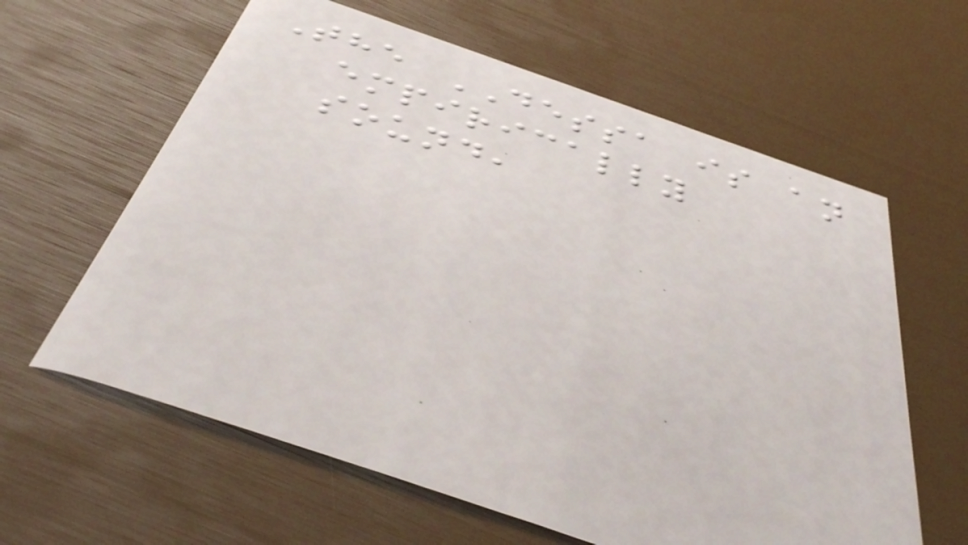The DESSA is an
empirically
sound,
